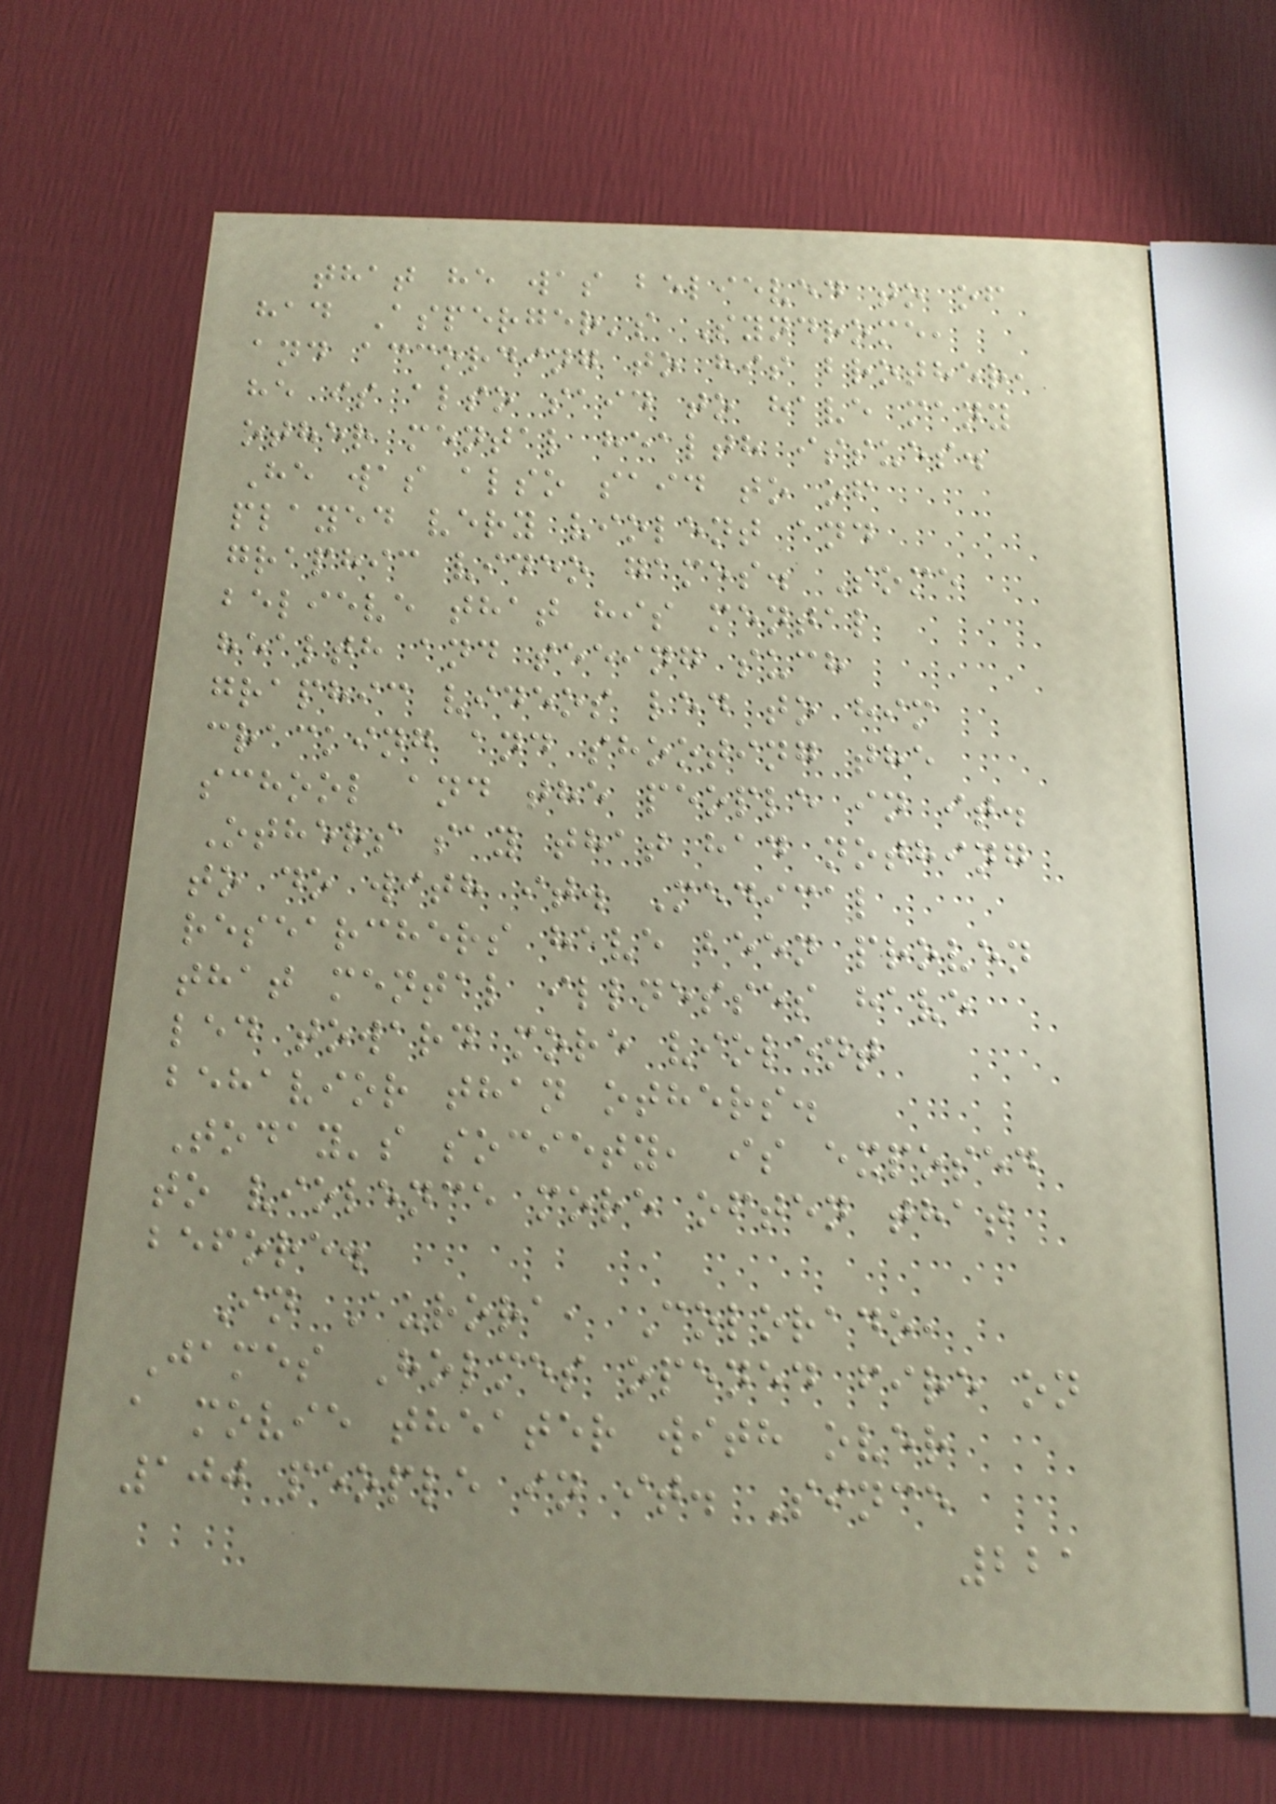that he was believed to of
had Asperger's Syndrome,
and according to his brother,
he is also said to have many
other mental health issues.
He was also said to of
played very violent and
graphic video games. Some
believe that his mental
health and seeing such
graphic videos led to him
cracking and shooting the
school and the people in it.
Others say that had nothing
to do with it. Medical
researchers have been proven
that mental illnesses have
led toward more violent
behavior than others.
Today's society, is exposed
to violence more often that
before.
In Aurora, Colorado,
James Holmes opened fire on
a movie theater with over
100 people in it. Since
221
